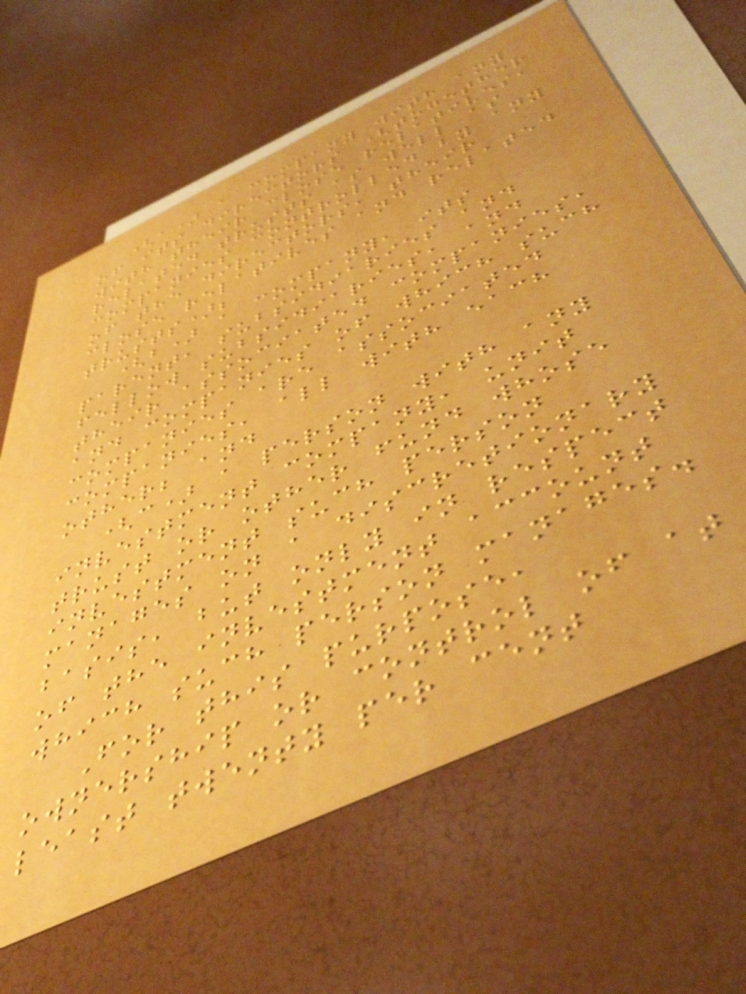(a) a company with any
of its directors (together
with their close relatives,
related trusts as well as
companies controlled by any
of the directors, their
close relatives and related
trusts);
(b) a company, its
parent, subsidiaries and
fellow subsidiaries, and
their associated companies,
and companies of which such
companies are associated
companies, all with each
other; and
(c) a person with any
investment company, unit
trust or other fund whose
investment such person
manages on a discretionary
basis, but only in respect
of the investment account
which such person manages.
For this purpose,
ownership or control of at
least twenty per cent
